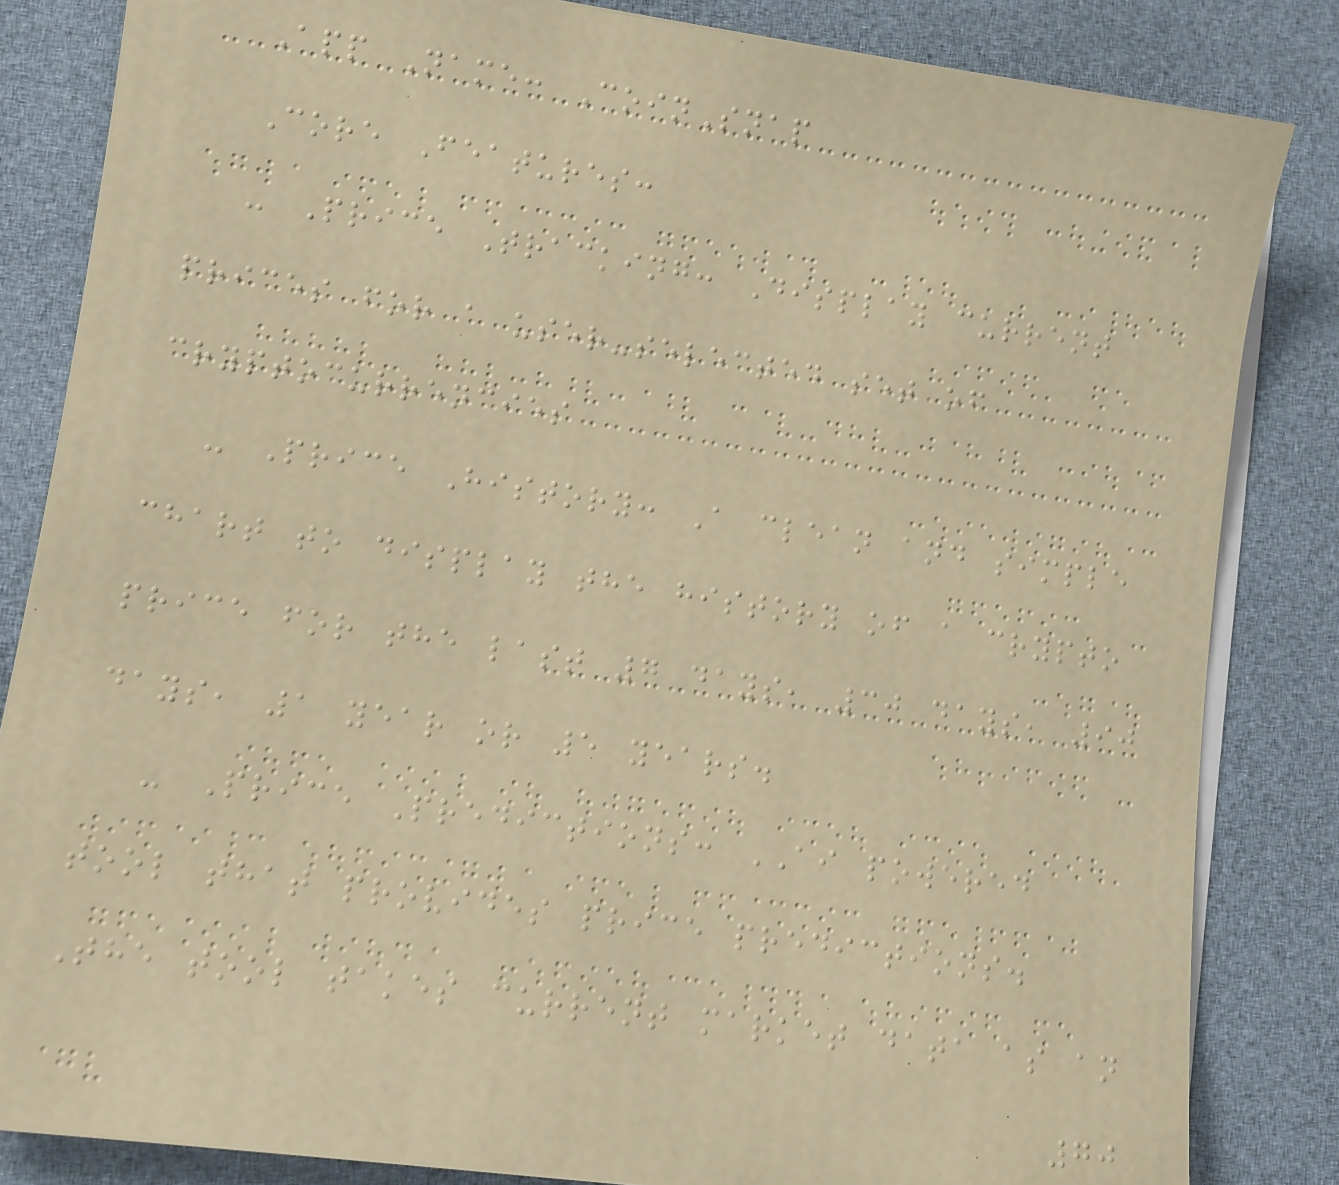App Name: CoinSnap
Core Features:
- Price Tracking: Display current
prices for a user-selected set of
cryptocurrencies
- Price History: A clean and simple
chart to display the history of a crypto
price for the last 7 days, 30 days, 90
days, 1 year or 5 years.
- Price Predictions: AI powered
tool that provides price predictions.
The tool takes current market data as an
70
